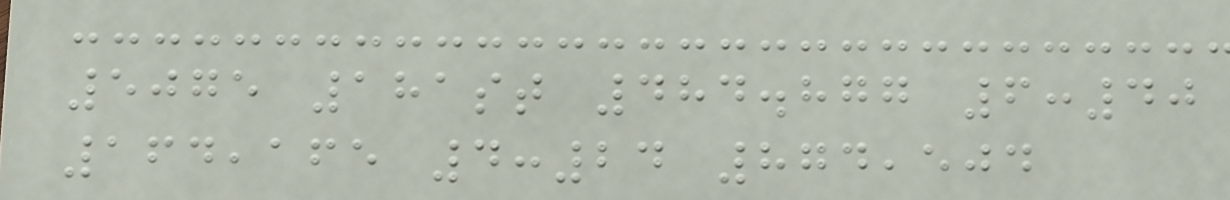5075 181st 484.877 6:40
164,165 4:24 874,504
